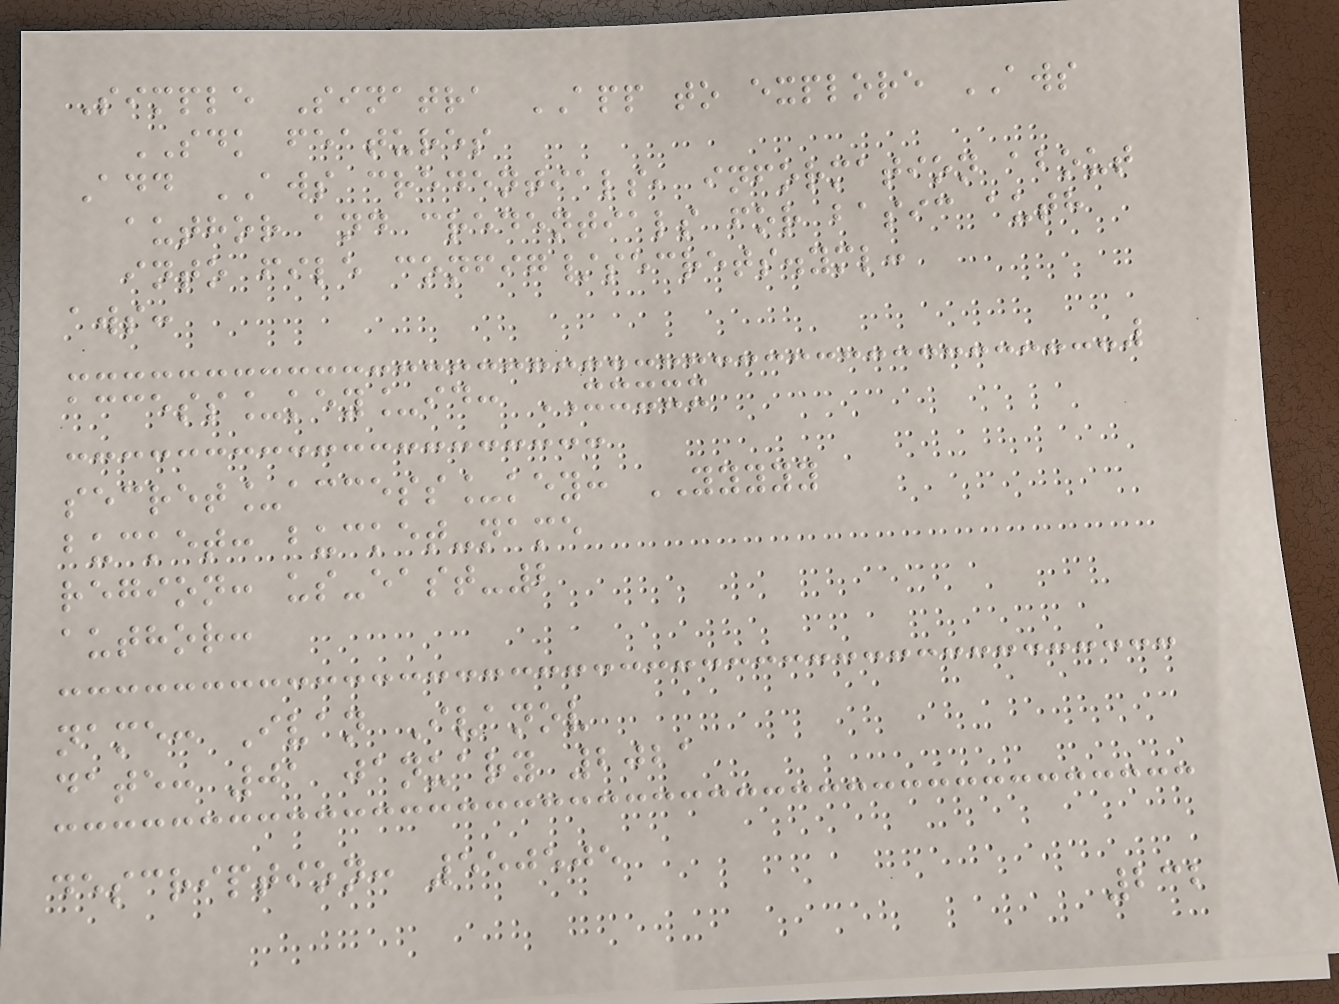Simple Sinatra APP to explore AWS
SDK features
Add AWS credentials, information about
author and credentials for basic auth
into file config/secrets.yml:
aws:
access_key_id: XXXXX
secret_access_key: YYYYY
bucket: bucket-name
region: us-east-2
author:
name: Ivan Ivanov
date: 01 january 2021
description: 550505
232
